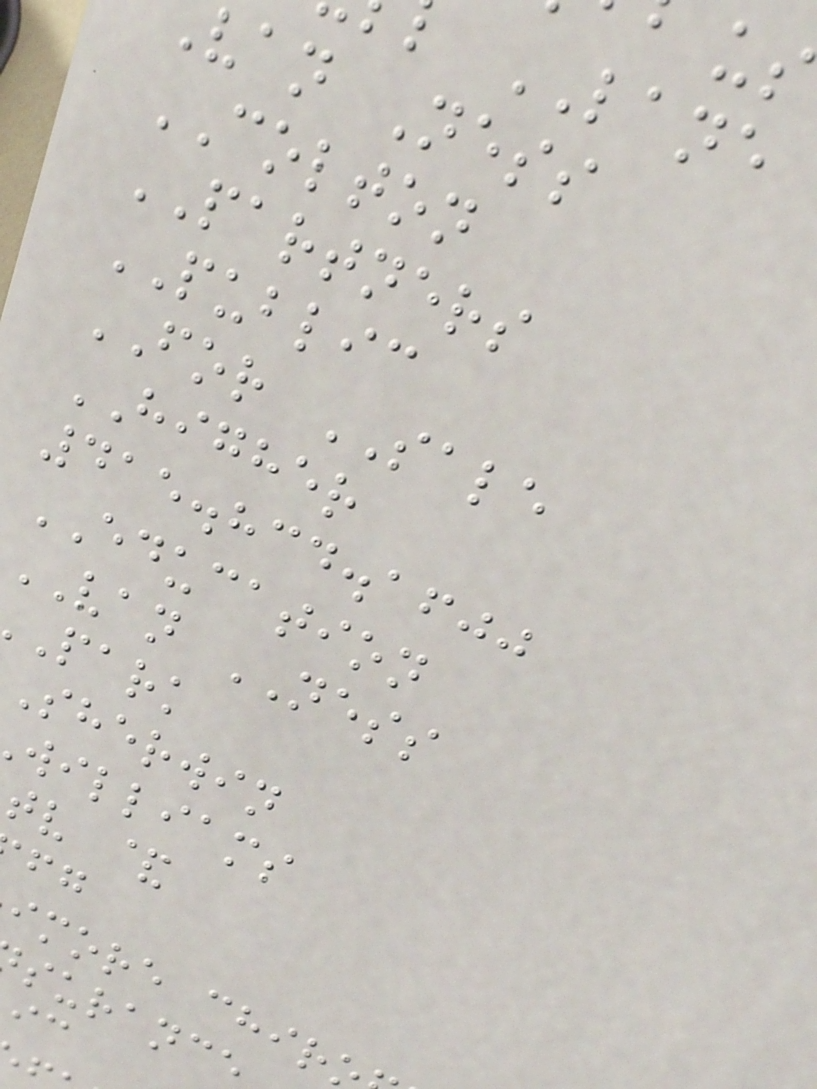LANE
van Ness
COLTON
PARTNERS
PUBLIC
FOR SALE
HIGHER
415.834.1600
EDUCATION
VAN NESS
park
sherwin
williams
tv &
imore chir
surance
